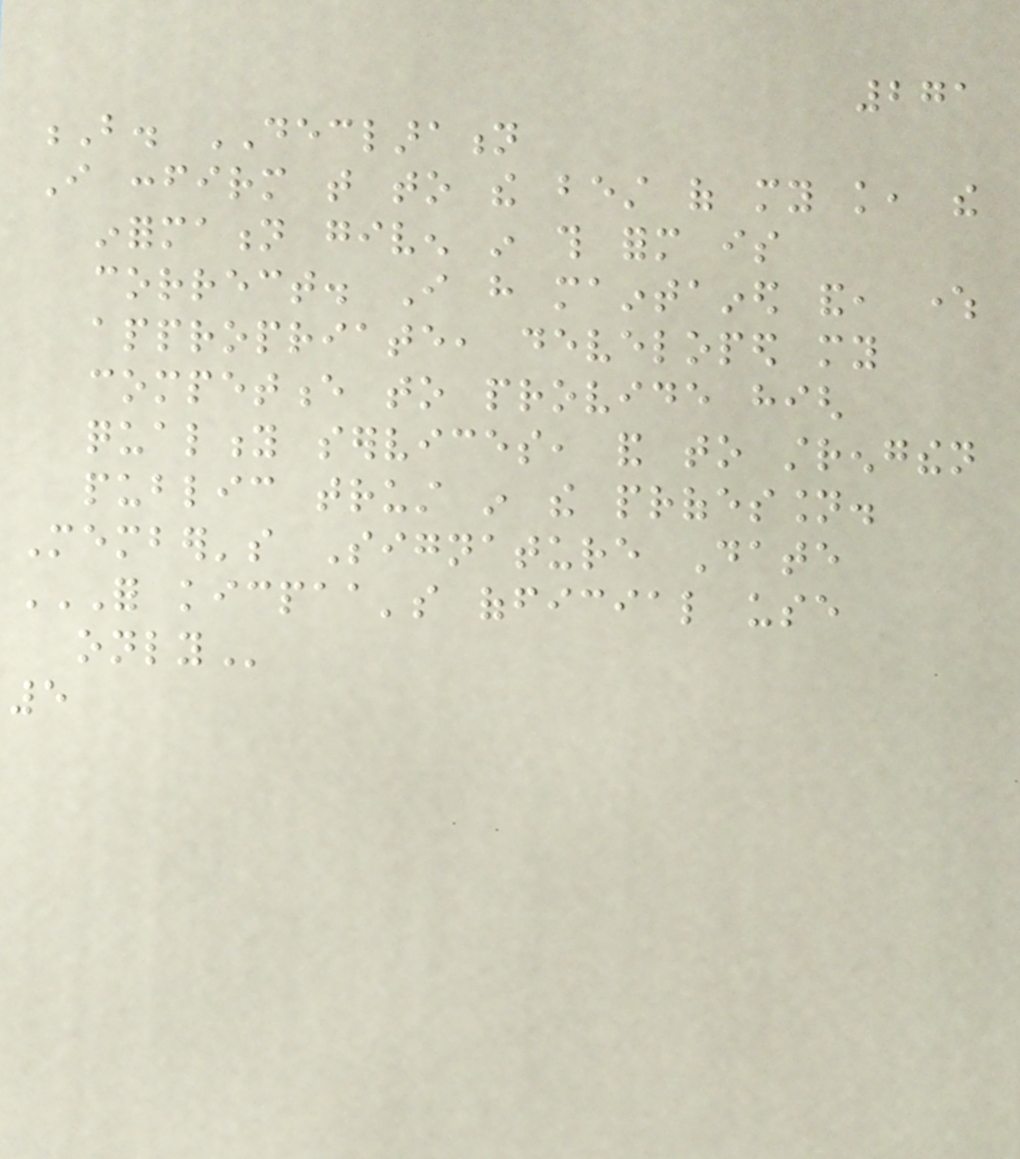271
B. DECLARATION
I confirm that to the best of my knowledge, the
information given in this form is
correct. I have maintained and, where
appropriate, developed my
competence to provide high
quality services, and to strengthen
public trust in the profession.
Member's Signature Date
FOR KICPAA'S OFFICIAL USE
ONLY
5
